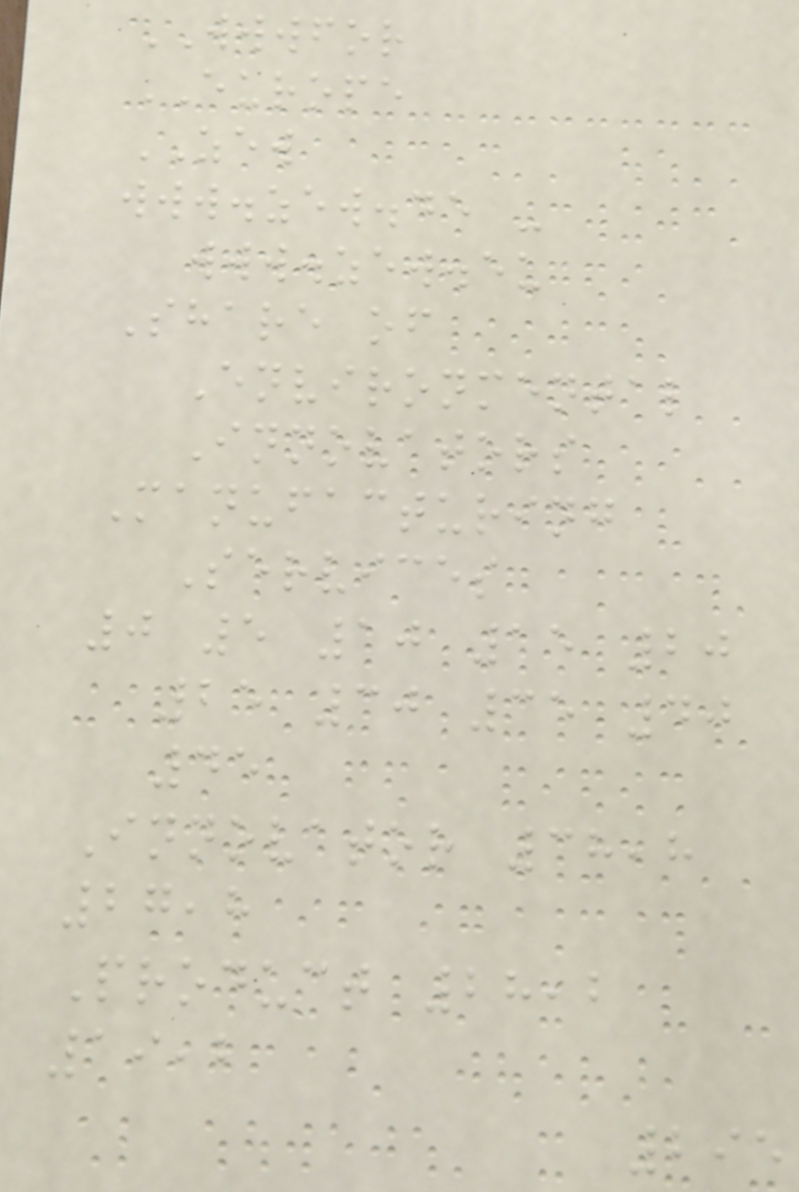WWWFOR
EUROPE
ZEW
www.zew.de -
www.zew.eu
Share of
Environmental
Innovators
Manufacturing
Services
0 5 10 15 20
25 30 35 40
45
Innovator 38,8
27,8
Product 28,2
19,2
295
